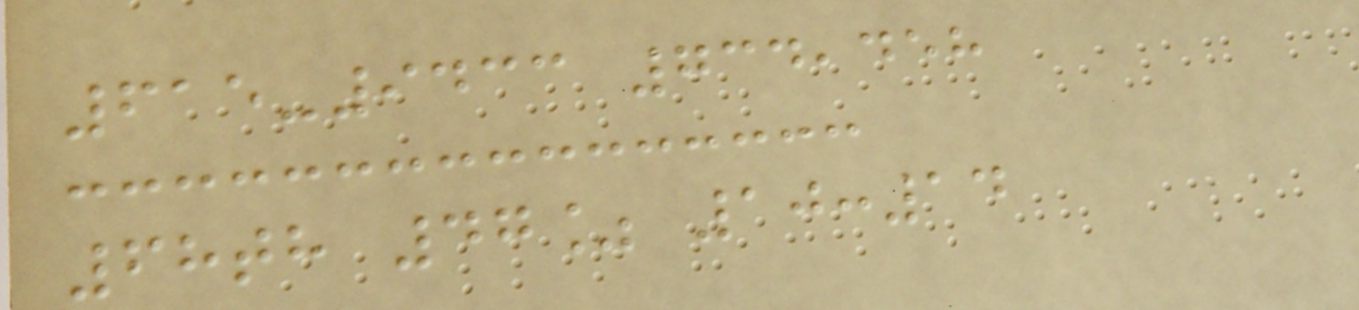615-9433 734,458
68th 47% 10:14
